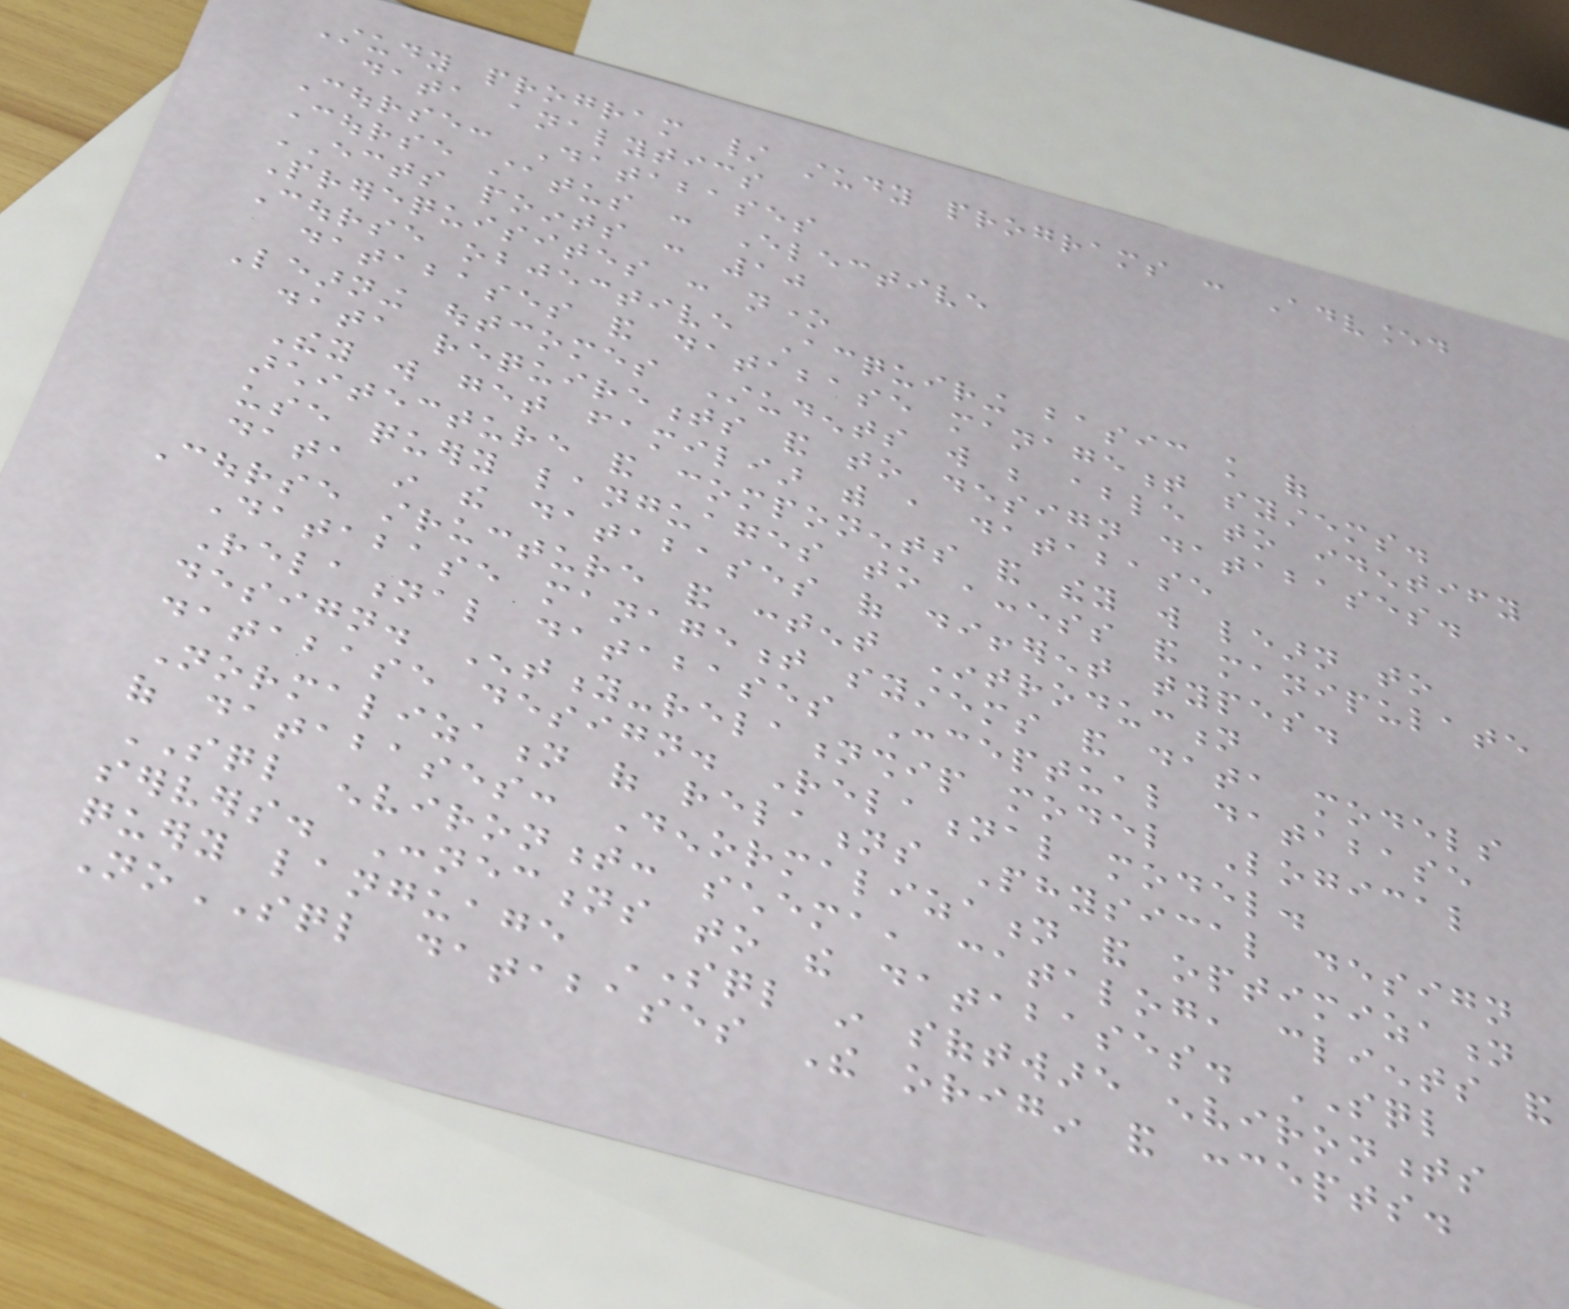Study program / study programs : Advanced
data analytics
Course: Databases
Course status : Elective
ECTS points : 10
Prerequisites : none
Course objective Acquiring basic knowledge of
databases and database management systems.
Learning outcomes Students will be able to identify
data requirements and to design databases.
They will get familiar with a database
architecture and components and they will learn to
use query languages to access and manipulate
data in the databases of different types.
Course structure and content Introduction
Database management systems and data models
Relational databases Conceptual database
design. Entity-relationship model Logical
database design. Relational model.
Normalization of relations Physical design
of databases: Denormalization and optimization
SQL environment: schema, catalog, clients and
servers. Connections to the databases. SQL
query language SQL in software environments
NoSQL databases The origin and concepts.
